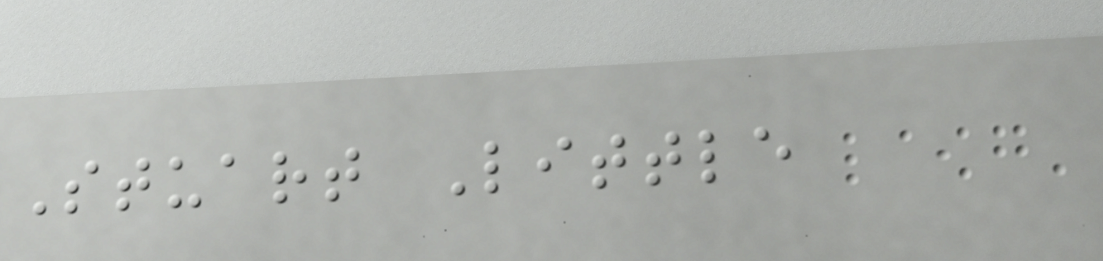Stuart Little
